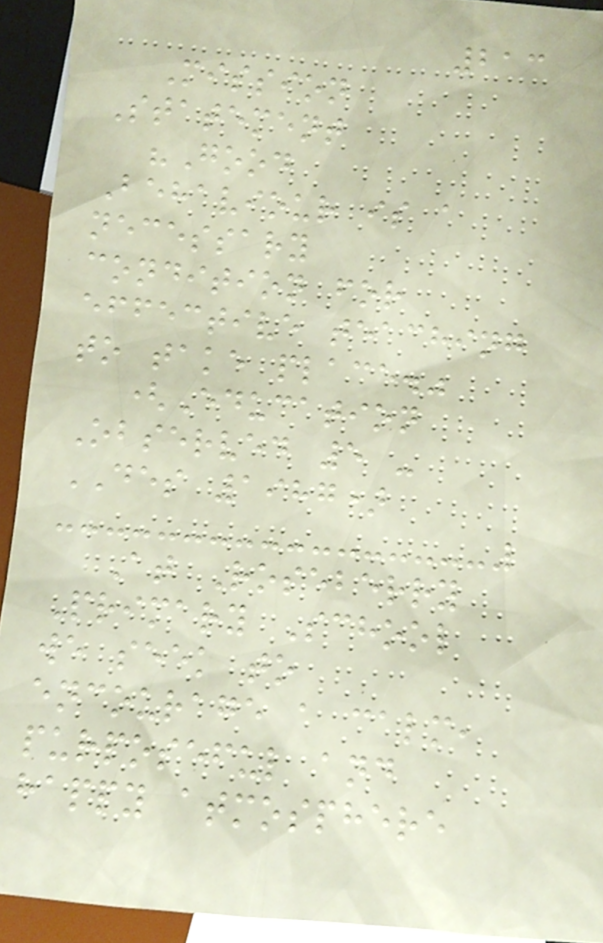213
Mission
Statement
"Good
Behaviour is a
necessary
condition for
effective teaching
to take place."
(Education
Observed 5 -
DES 1987)
At Roseberry
Primary School
we seek to
encourage a calm,
purposeful and
happy atmosphere
